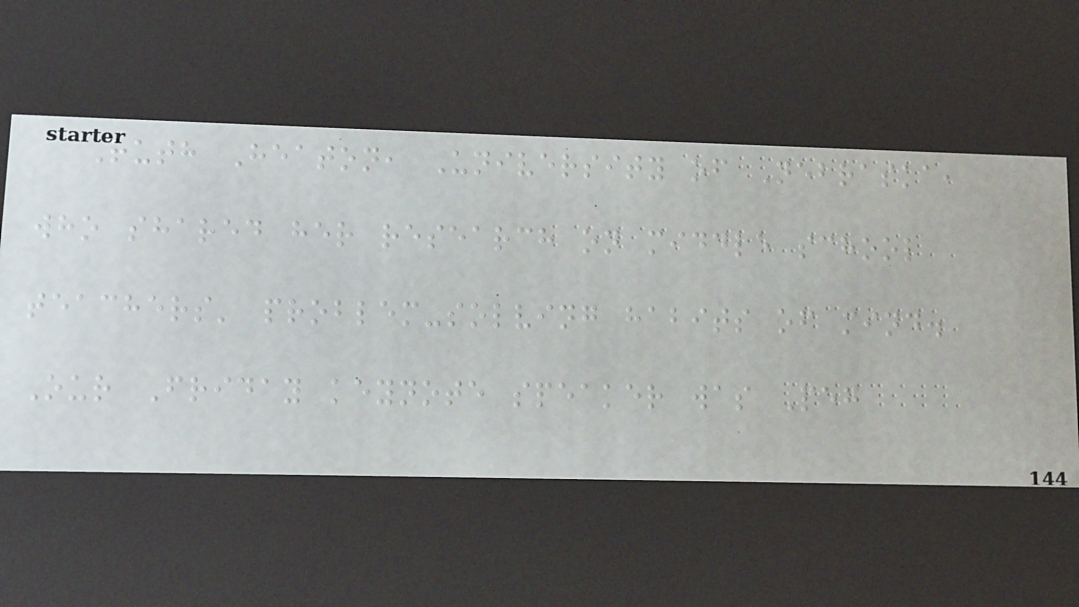Ruth Heaton, University of Nebraska,
who shared her research on middle school
teachers' problem-solving habits of mind.
Our Friday keynote speaker was Peg
